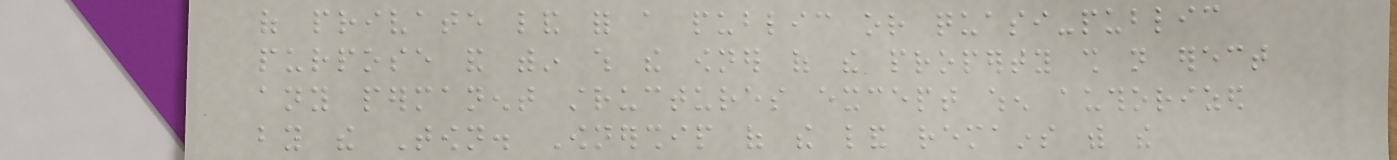of private land for a public or quasi-public
purpose and within which the owner of the property shall not erect
any permanent structures except when authorized
by the Town. Ownership of the land remains with the
